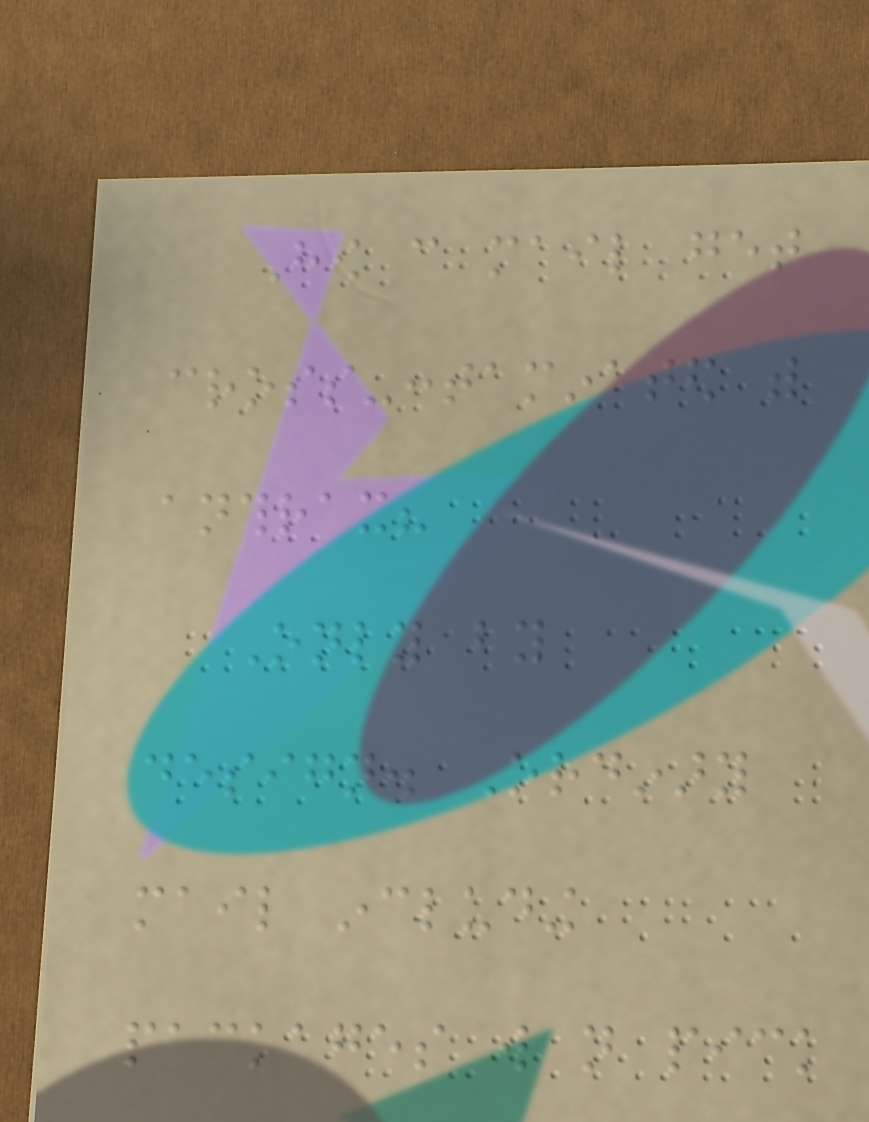How can mail get
cross-contaminated with
anthrax?
Only by
design. Ordinary
mail including
packages will not pick
